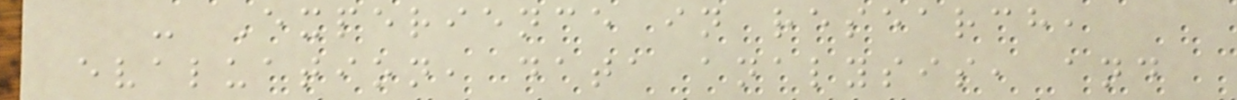- Experience in research,
evaluation, data analysis, and
